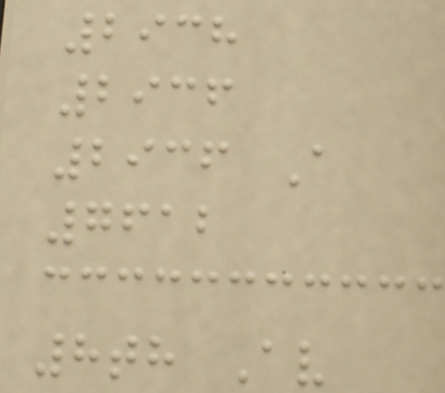2938
2936
2936 A
7612
8th Av
